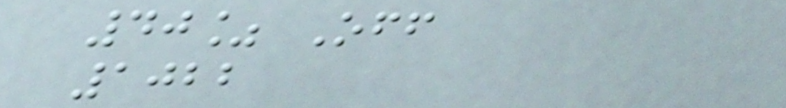40% Off
1022
